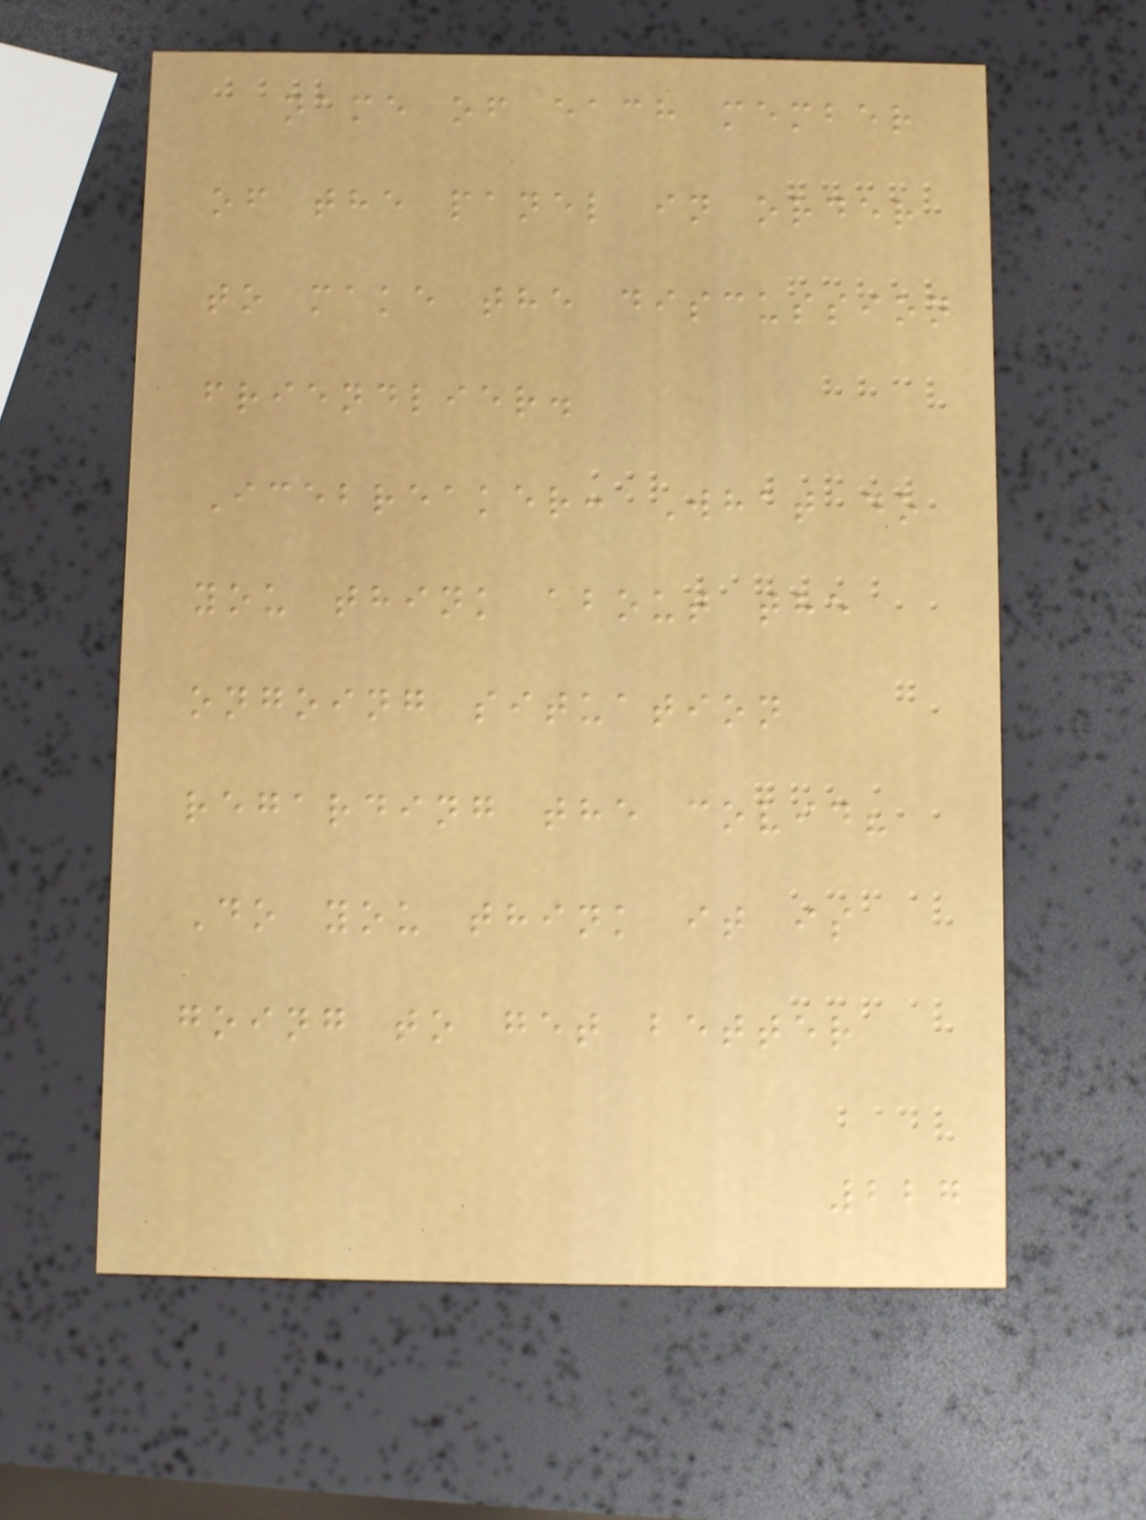name of each member
of the panel in order
to make the discussion
friendlier.
Icebreaker: What do
you think about the
ongoing situation
regarding the covid?
Do you think it is
going to get better
227
